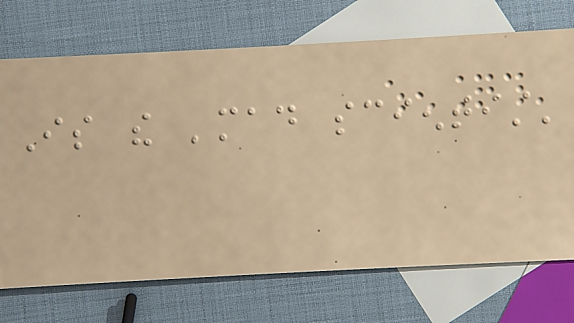Is the 'mad scientist'
